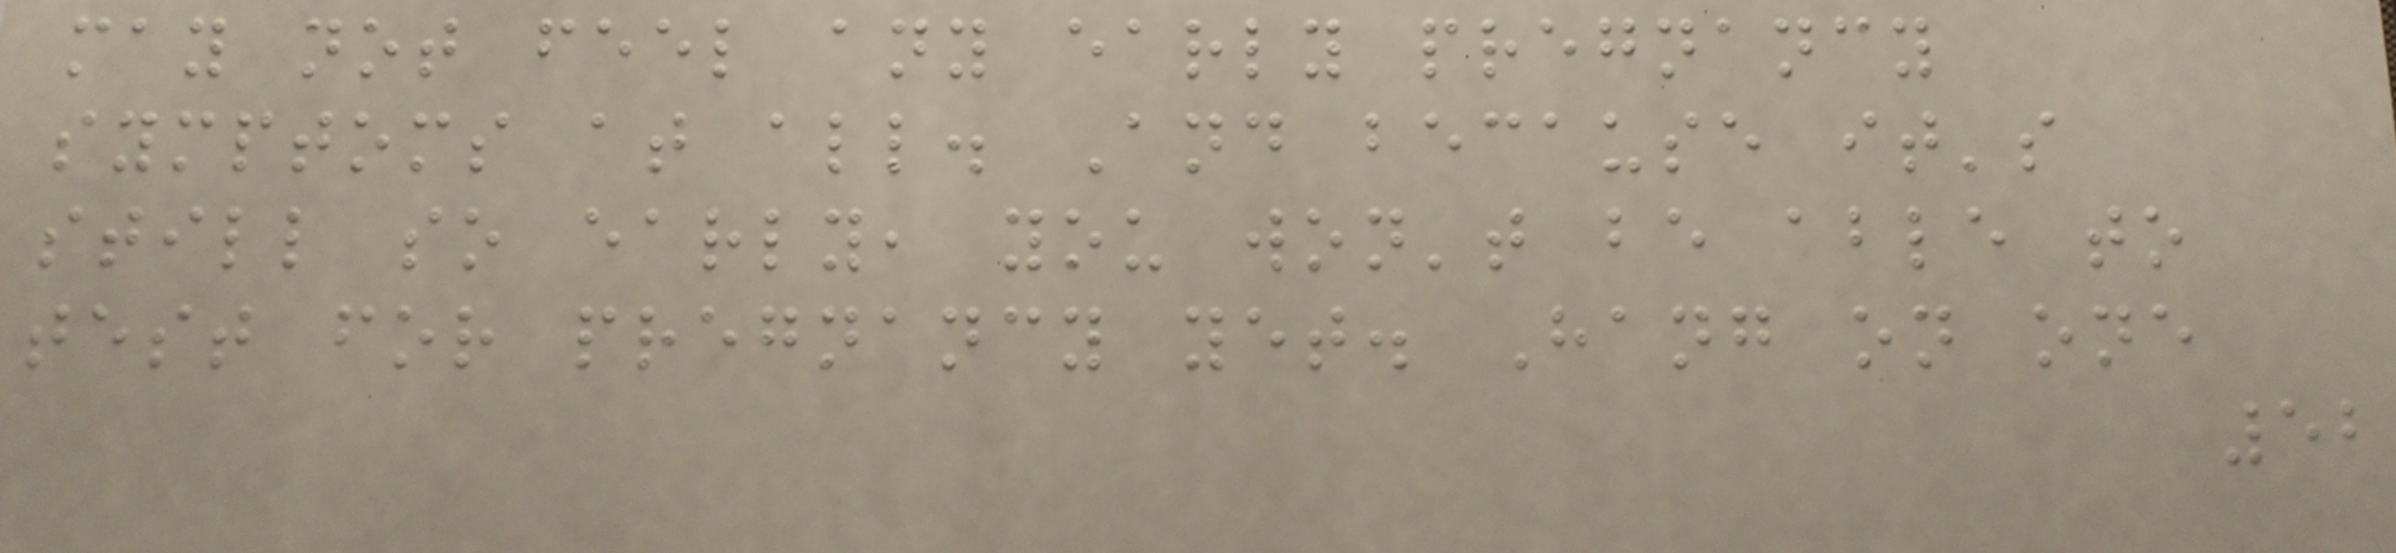may not feel any early pregnancy
symptoms at all. And because it's
still so early, you won't be able to
test for pregnancy yet. Hang on one
52
